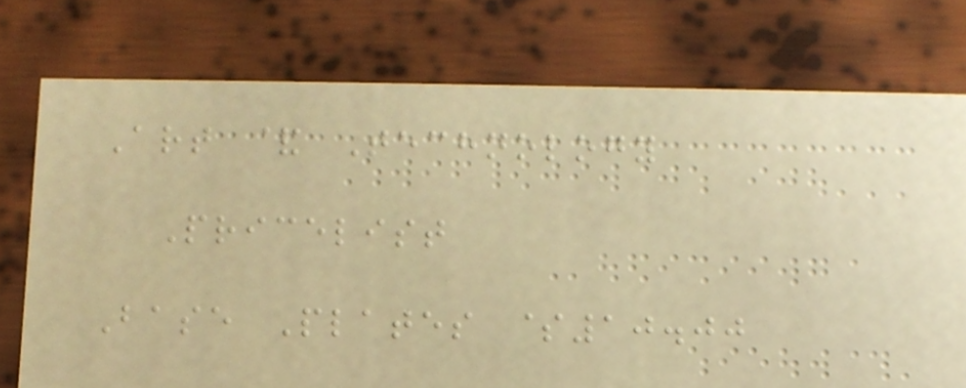Art & Technology
Pricelist
Base Plates $10.00
